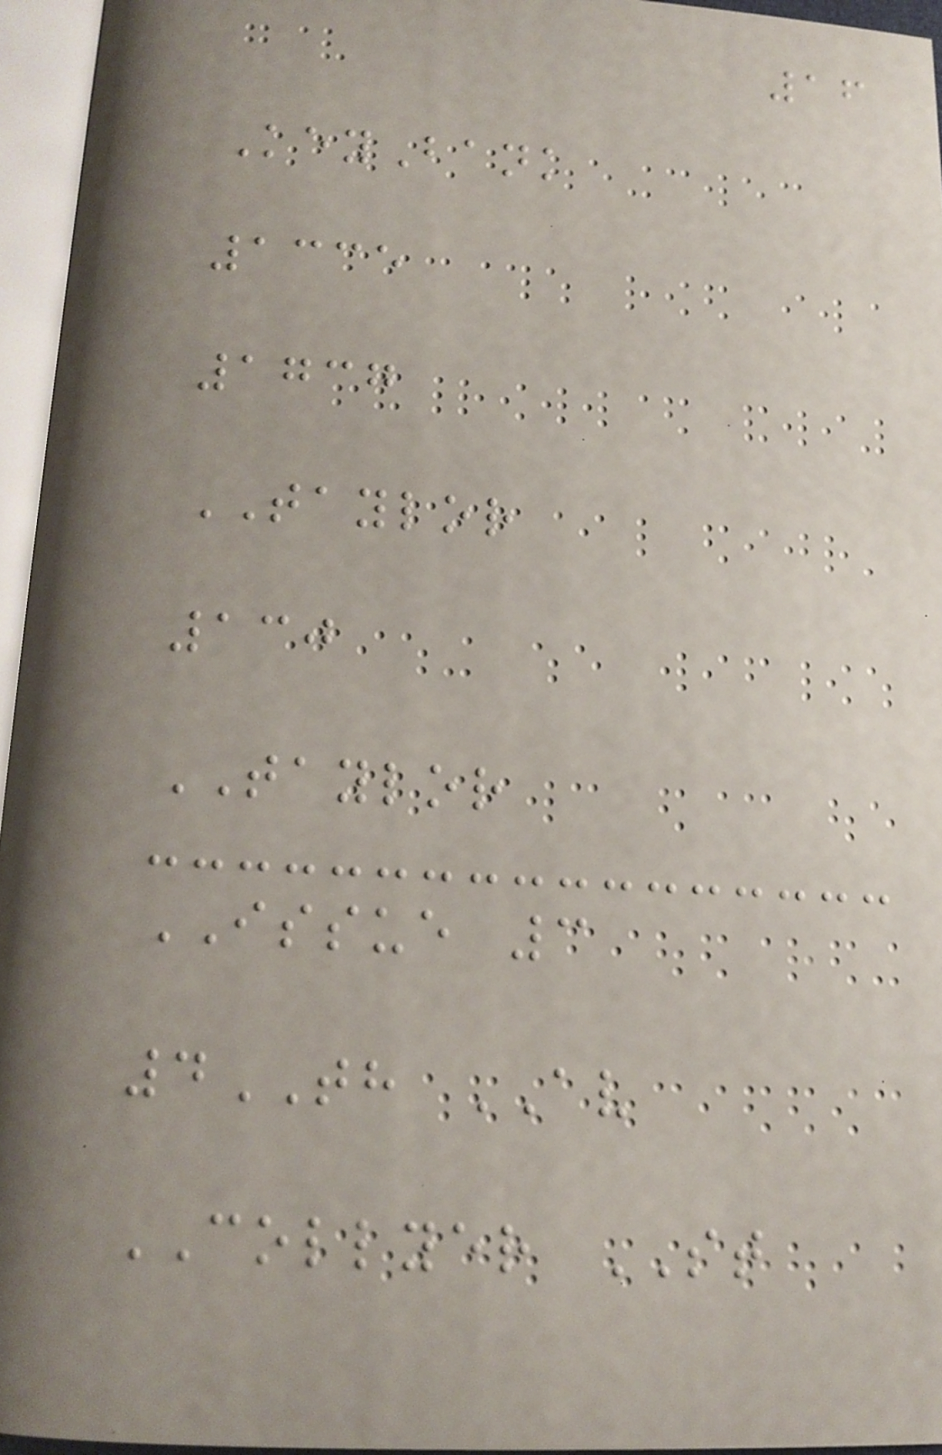16
KeyBank
1335
1737
TAYLOR
130
TAYLOR
ISSUE 3
4TH AV
COLLYER ST
